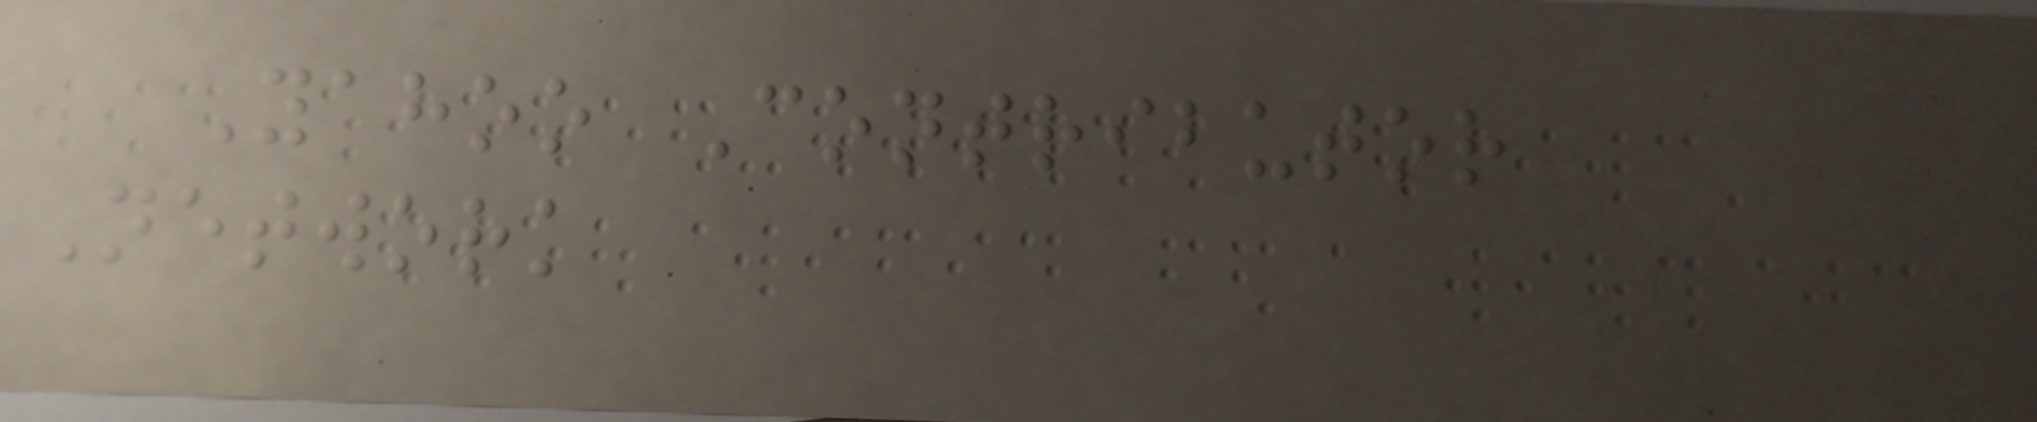Yahoo Contributor
Network
